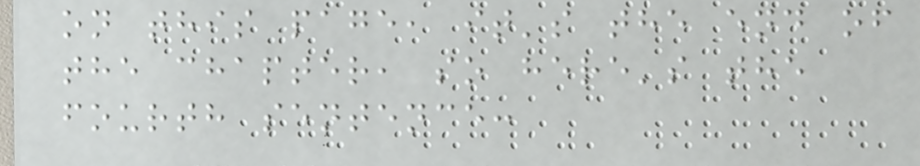on this page, it's the end of
the chapter, so here's the
fourth sentence:
